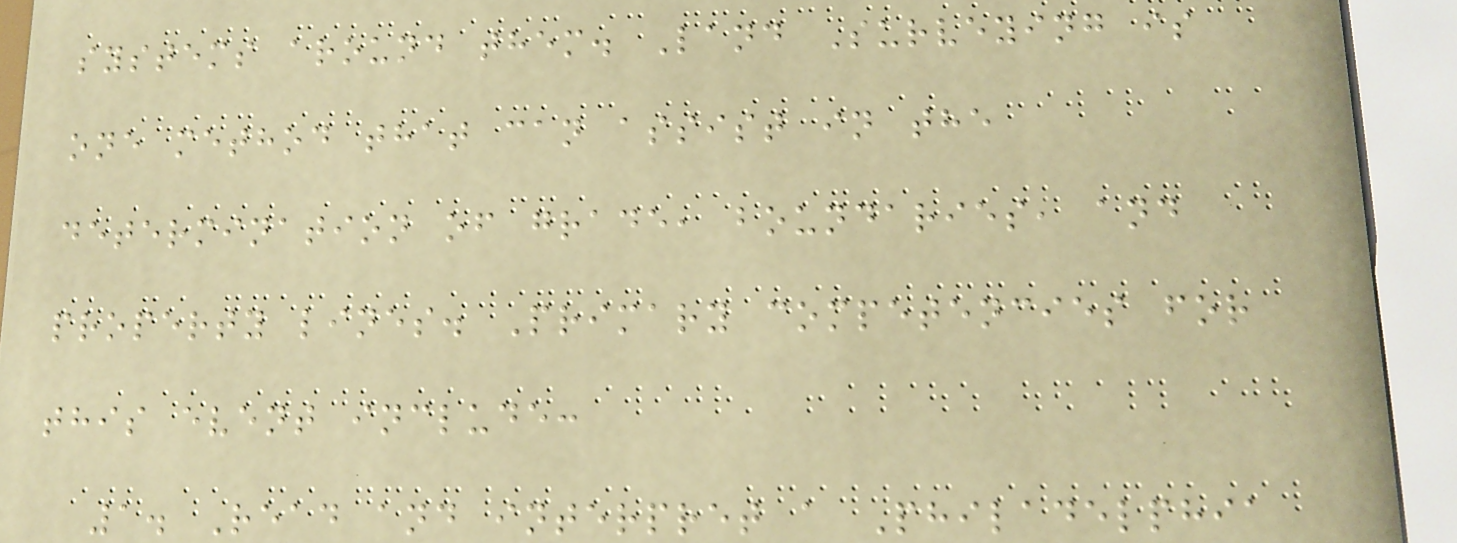systems around them. Land Surveying is
one method that can assist in the
determination of grade, boundaries, and
property lines. Primary competencies for
this event include:
1. Read and interpret a Philadelphia
